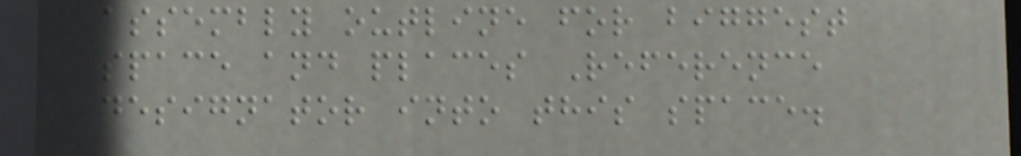assembly outline for biggest
space and places Reference
designator into this space.
